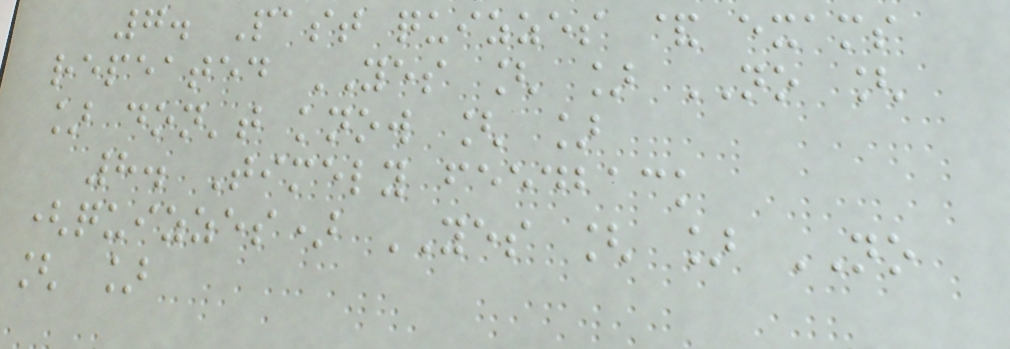7. Past quizzes & exams
repeated YES [ ] NO [
] don't know [ ]
8. Timely feedback
(quizzes) YES [ ] NO
[ ]
